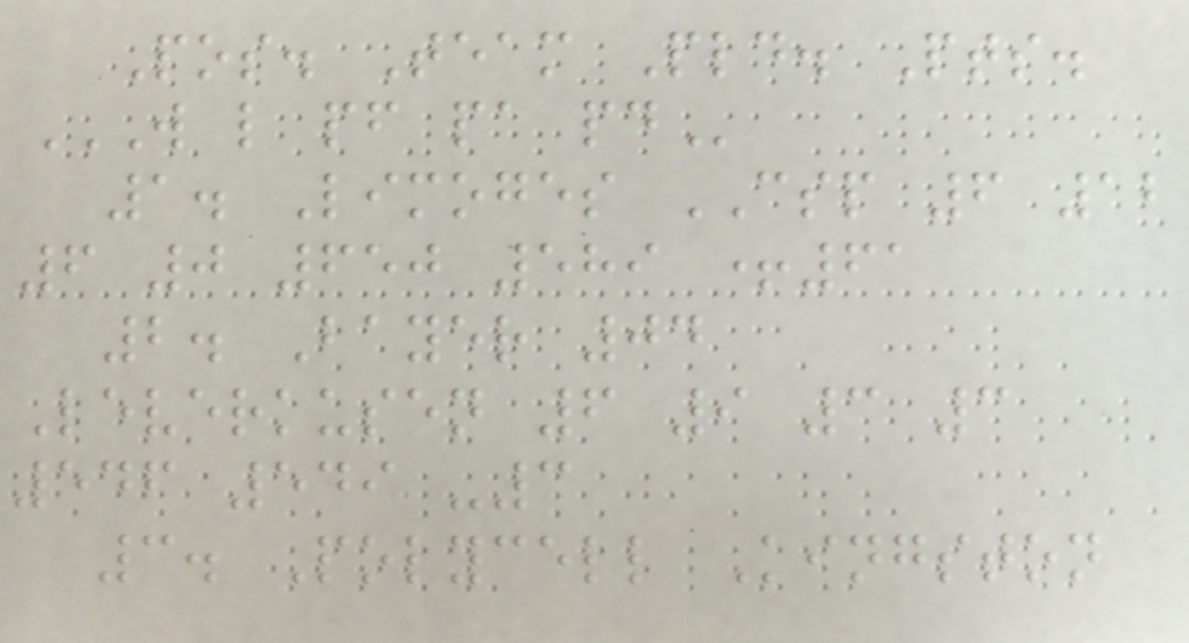Pos. Team Pld. Pts.
W L PF PA PD
1. Limoges CSP 6 12
6 0 650 589 +61
2. Bayer 04
Leverkusen 6 9 3 3
546 549 -3
3. Polycell Kingston
